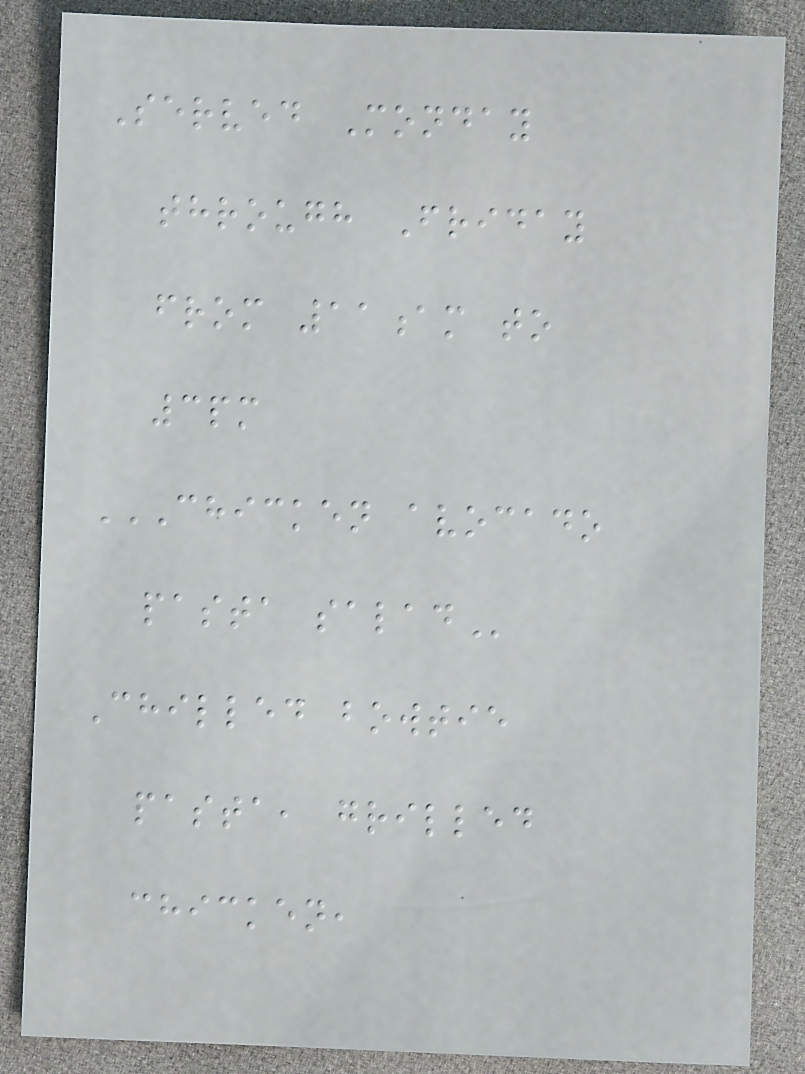Served Monday
through Friday
from 11am to
3pm
CHICKEN AVOCADO
PASTA SALAD
Chilled bowtie
pasta, grilled
chicken,
